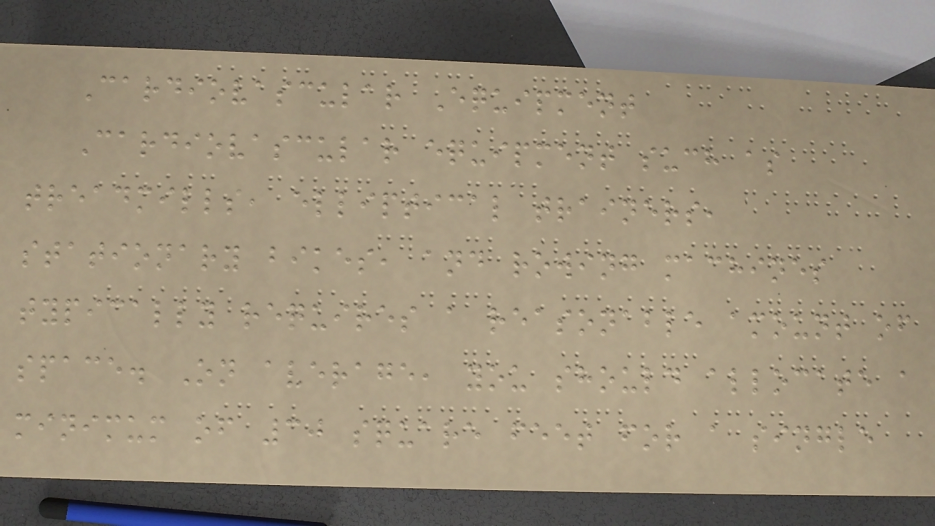Cardiovascular Equipment
Cardiovascular equipment such as
treadmills, elliptical trainers,
stationary bikes, and rowing machines
typically requires a reasonable amount of
space. On average, you should allocate a
minimum of 30 square feet for a single
